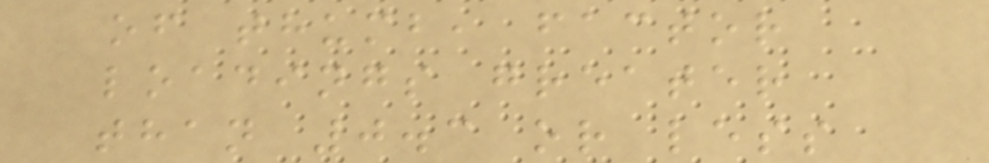of thumb, factor
loadings greater
than 0.3 or less
